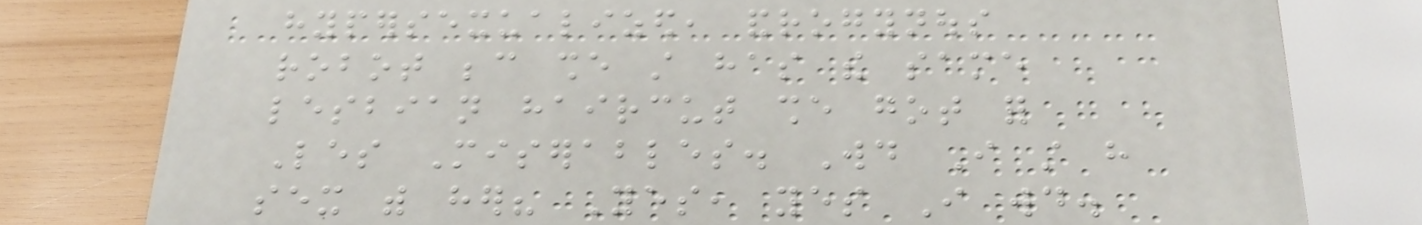hypersexualized, androgynous
robot because she still has the same
lesbian haircut she got for
Les Miserables. Would I still have
sex with her? Yes, yes I would.
